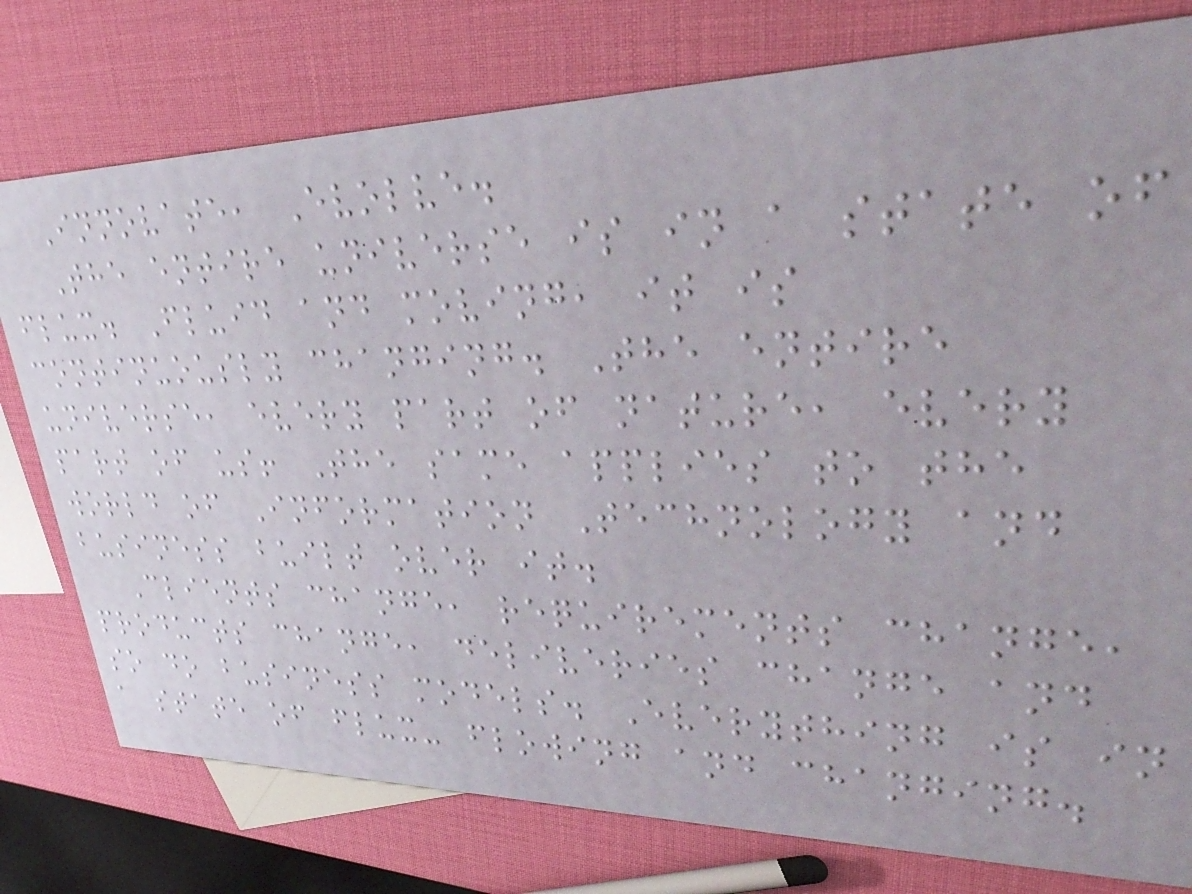Innovate, Evolve.
The entire universe is in a state of
flux. Fluid and moving, it is
continuously changing. The entire
universe, every part of nature, every
part of us! The same applies to the
world of Information Technology and
business built over it.
Clients change, requirements change,
products change, deliveries change and
so do business models. Everything is in
a state of flux- flowing and changing.
